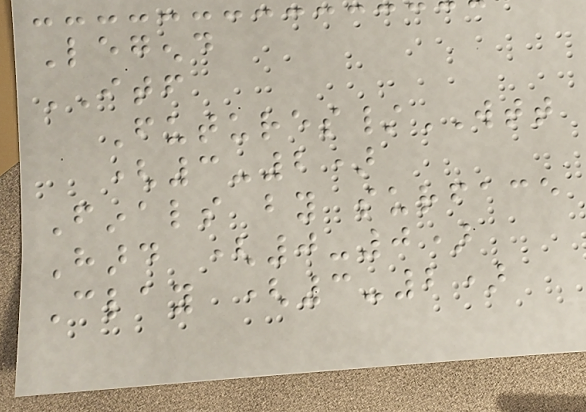Legend
ITF
Futures/WTT
(3-2)
Finals by surface
Hard (0-0)
Clay (3-2)
